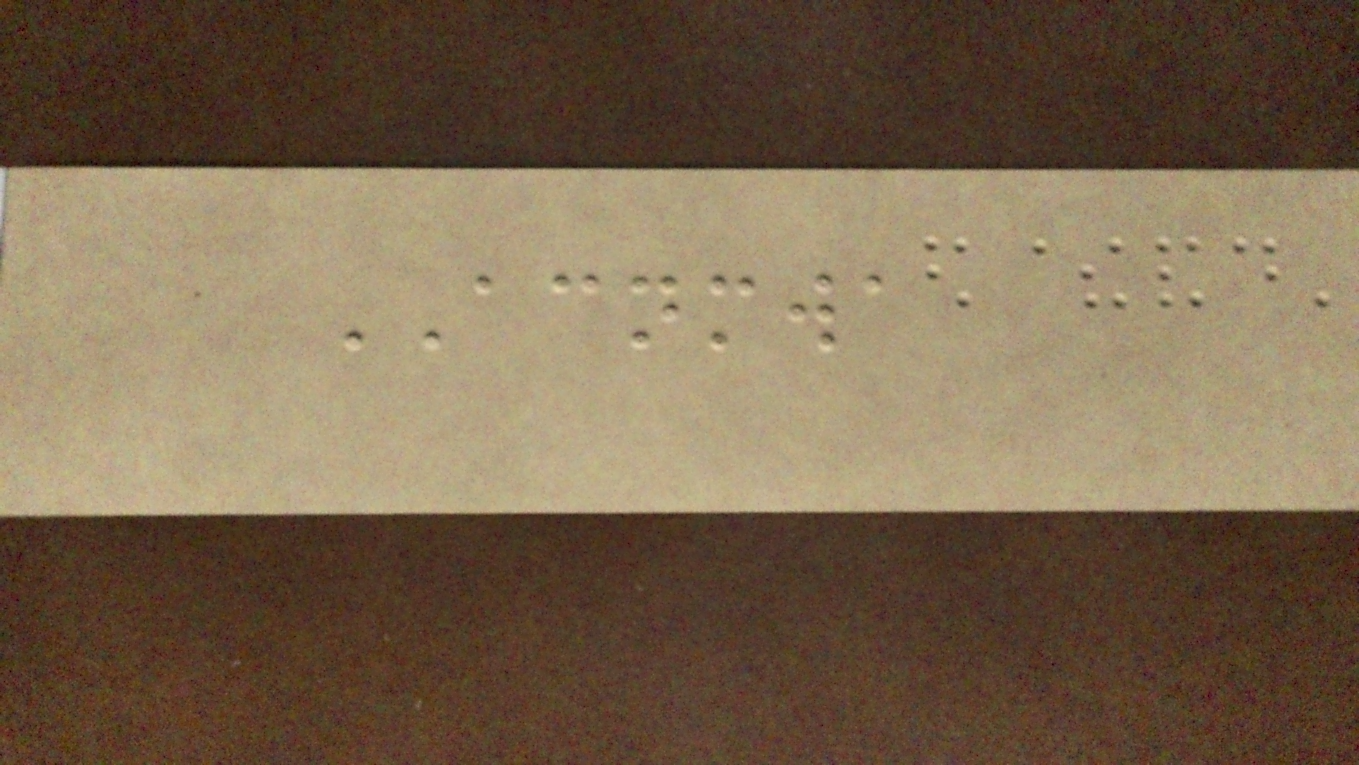ACNMWA
